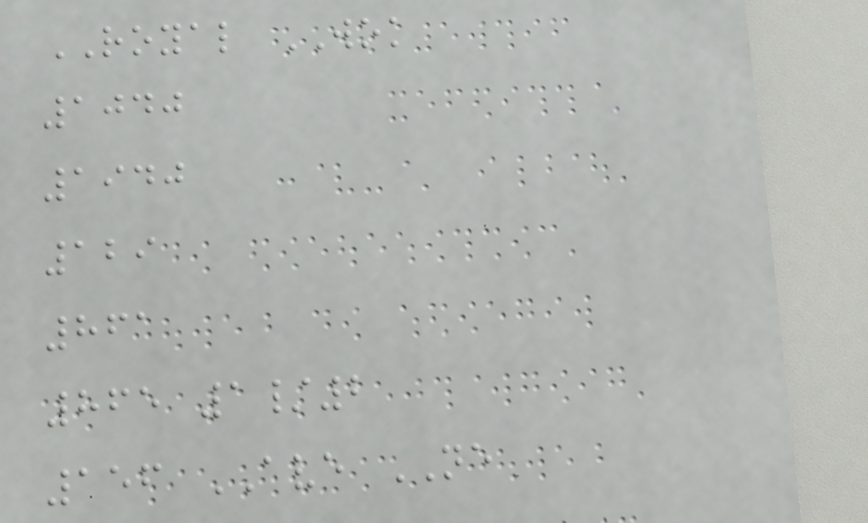ROYAL WOK
1040
1940
129
861
865 1/2
156 AVE NE
